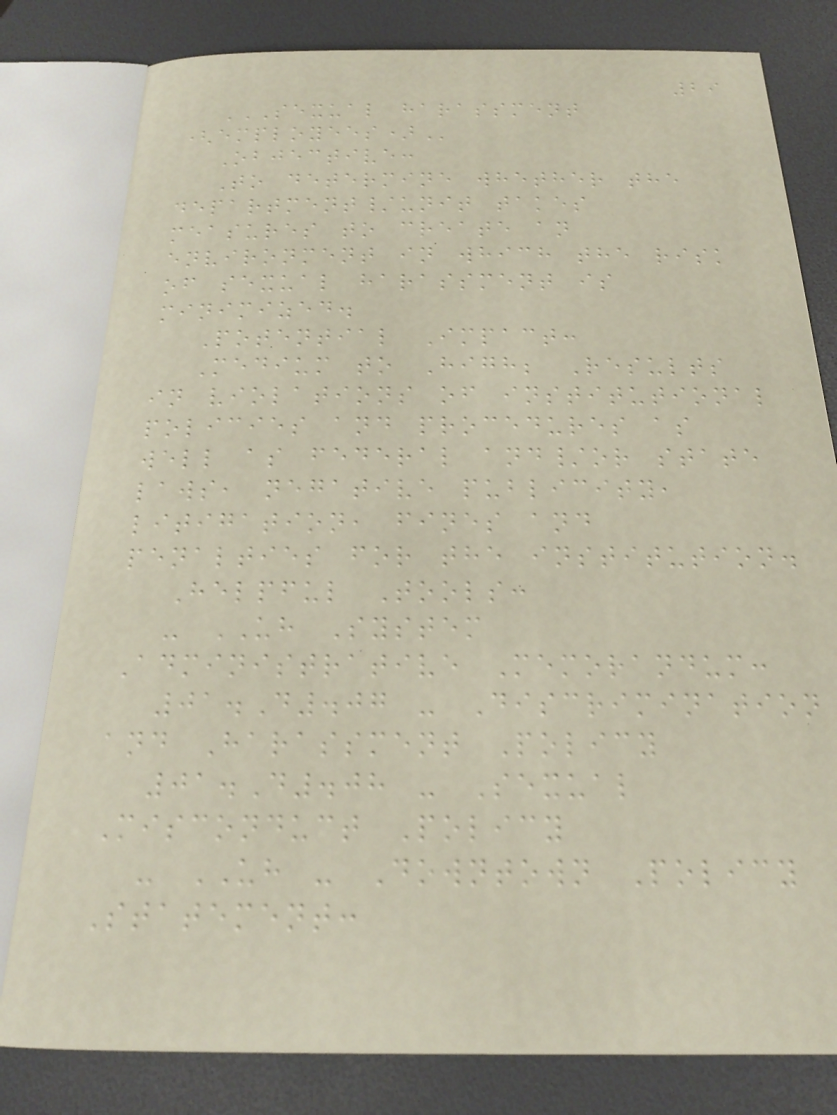29
SEXUAL HARASSMENT
(EMPLOYEES)
Objective:
To determine whether the
department/unit takes
measures to create an
environment in which the risk
of sexual harassment is
minimized.
Potential Impact:
Medium to High; Results
in violations of institutional
policies and procedures as
well as federal and/or state
laws, negative publicity,
litigation, fines and
penalties for the institution.
Helpful Tools:
- UH System
Administrative Memorandum:
01.D.07 - Discrimination
and Harassment Policy
01.D.08 - Sexual
Misconduct Policy
- UH - Downtown Policy
Statement:
